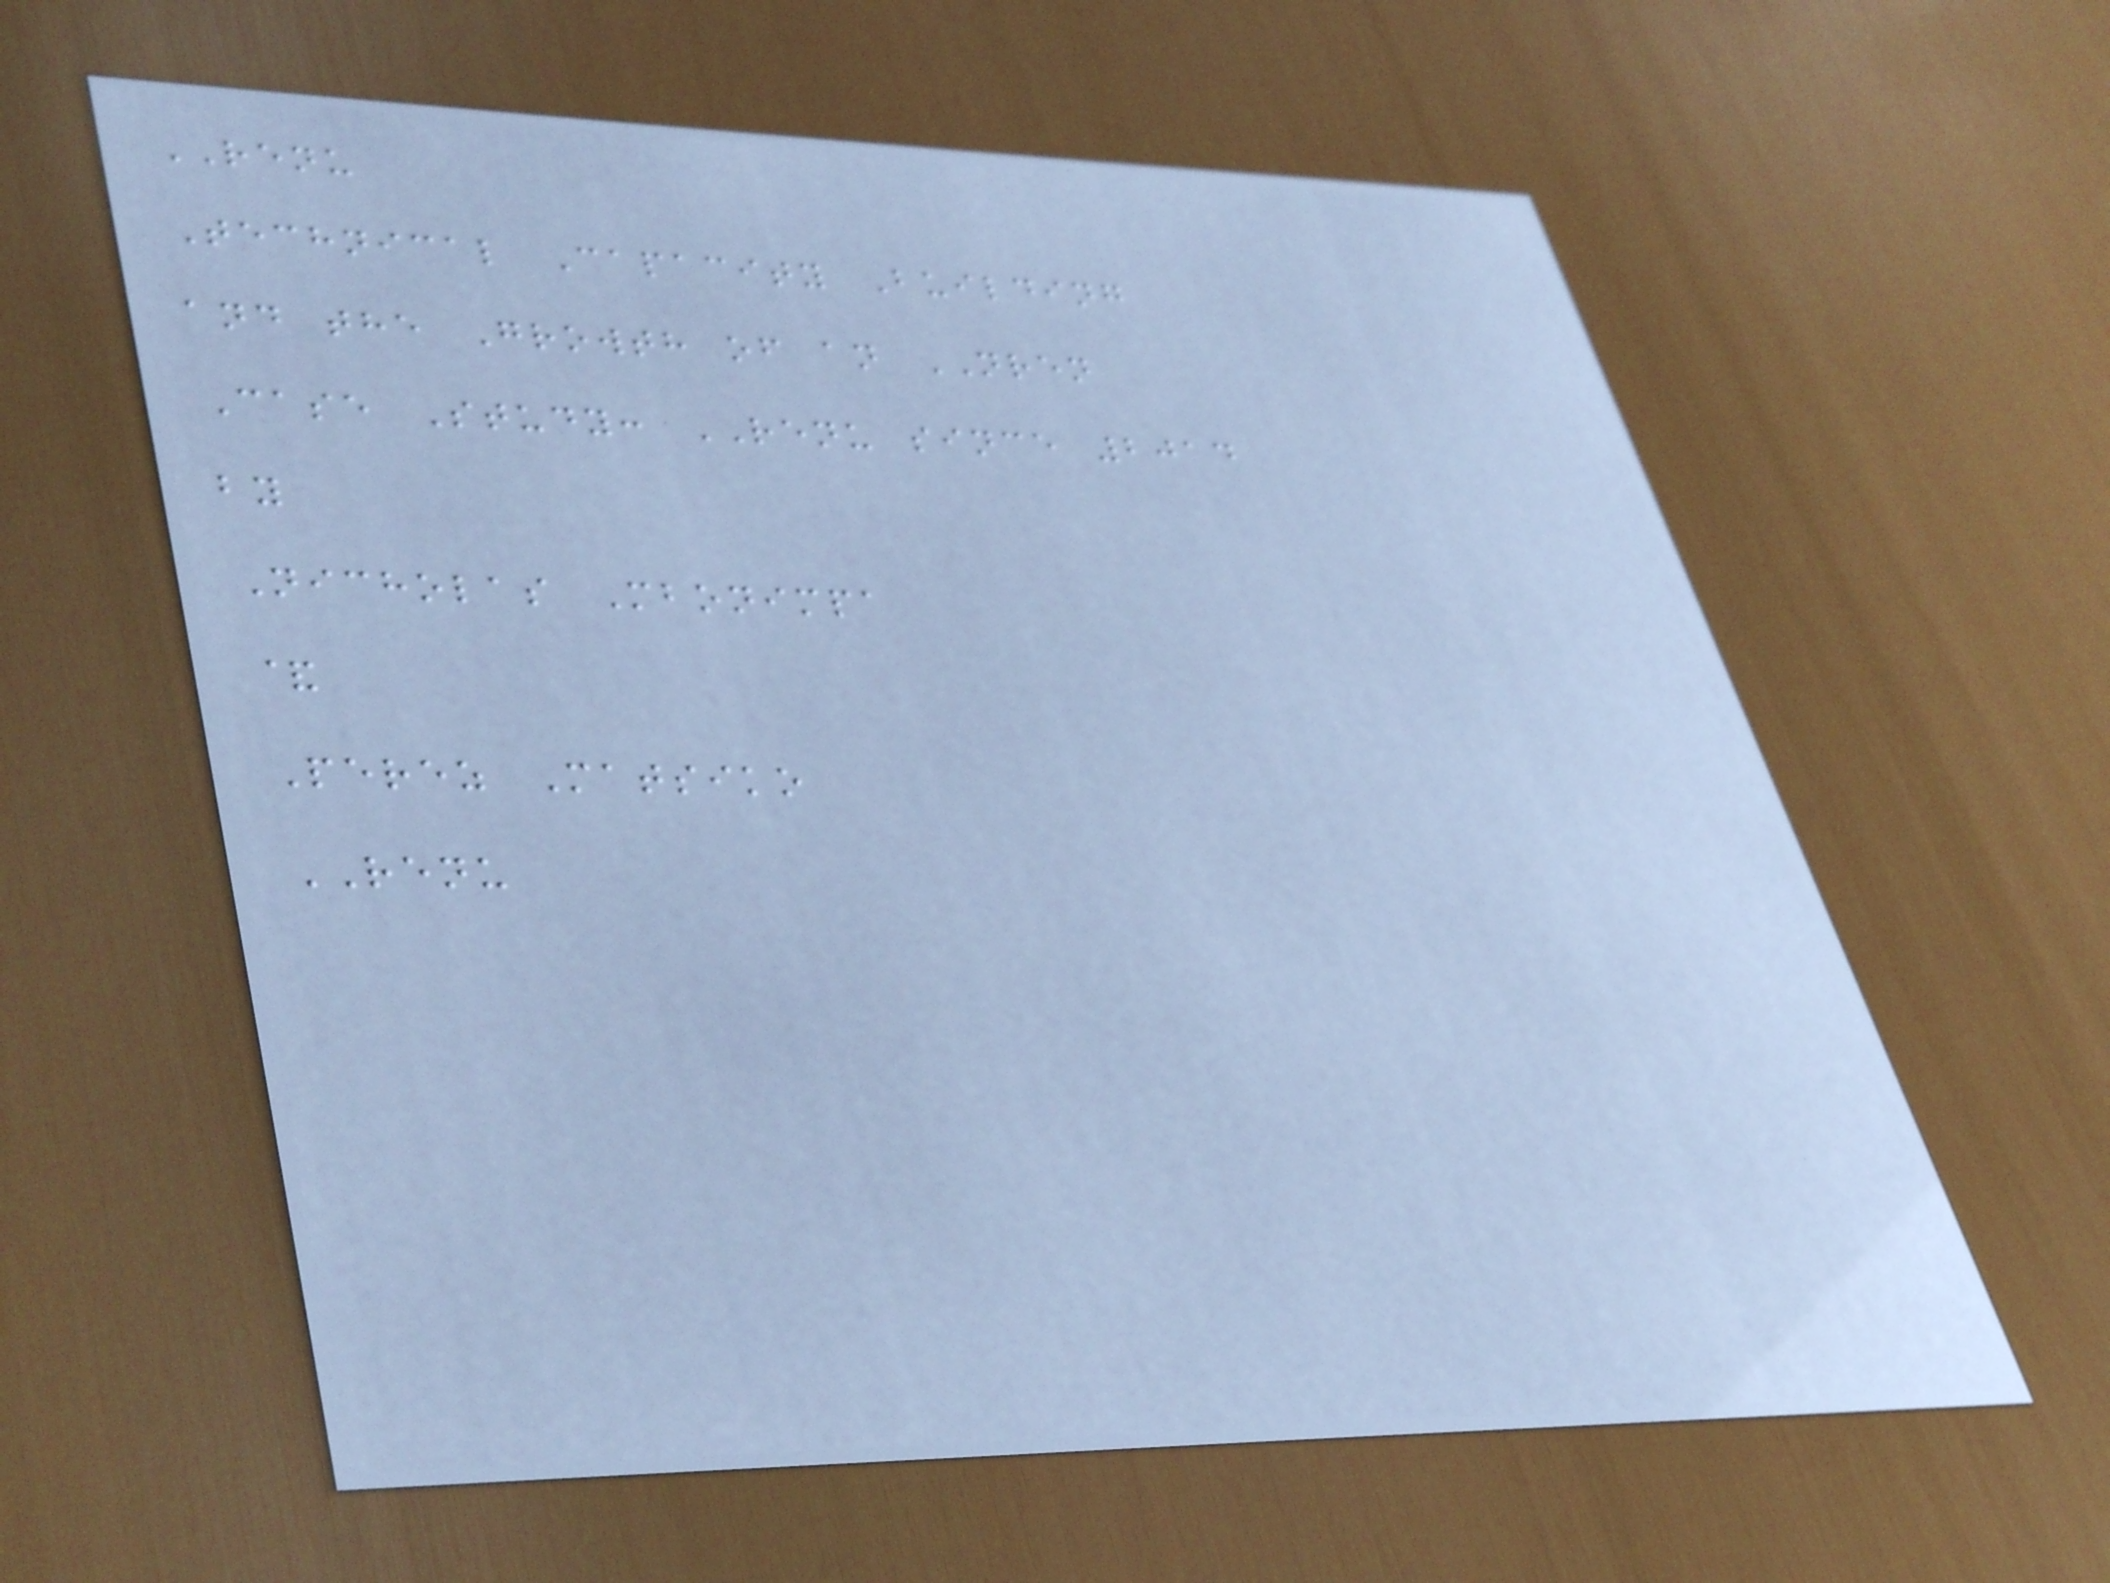RENU
Technical Capacity Building
and the Growth of an NREN
Case Study: RENU since 2014
by
Nicholas Mbonimpa
&
Perez Matsiko
RENU
